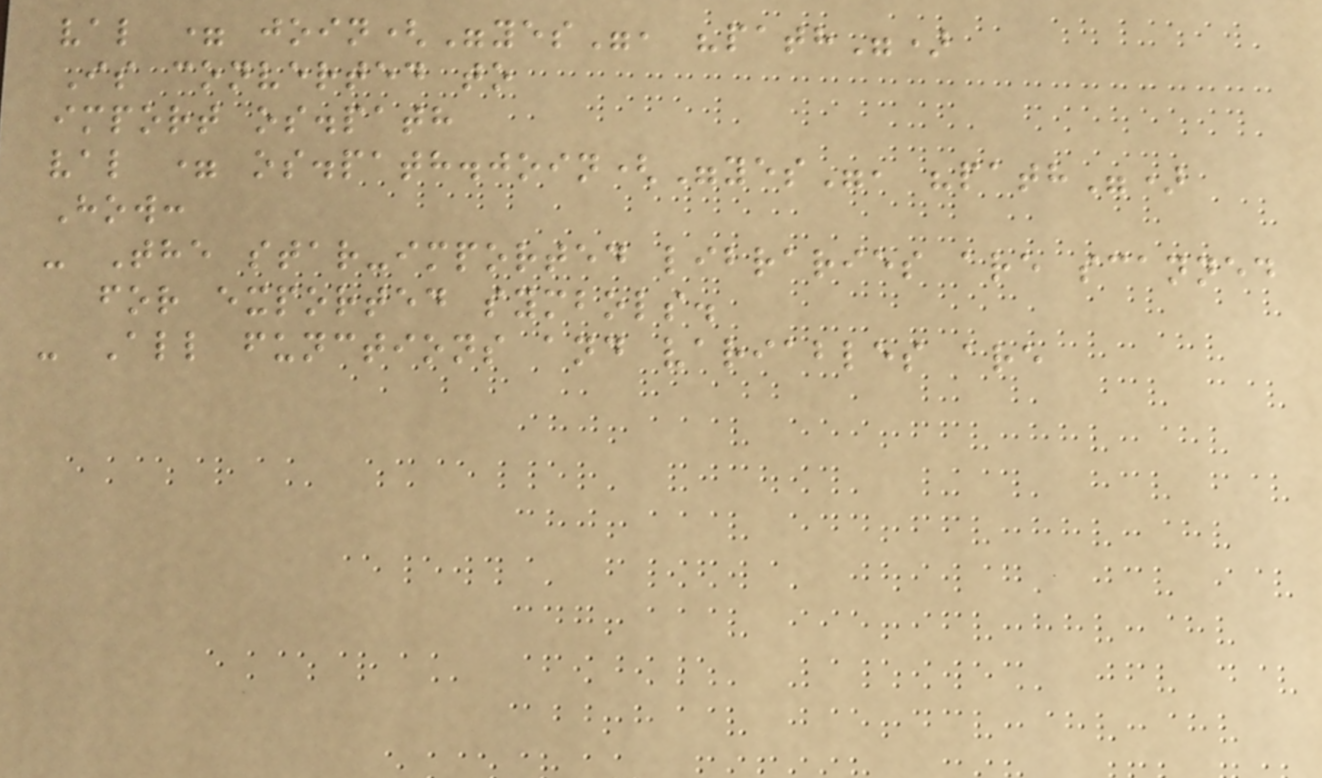val = join("yes", "path")
Is converted to
import os.path
val = os.path.join("yes", "path")
How:
- The star-imported libraries are scanned
for exported symbols.
- All functions and variables are
